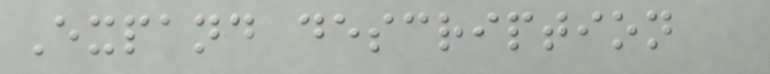Expand description
